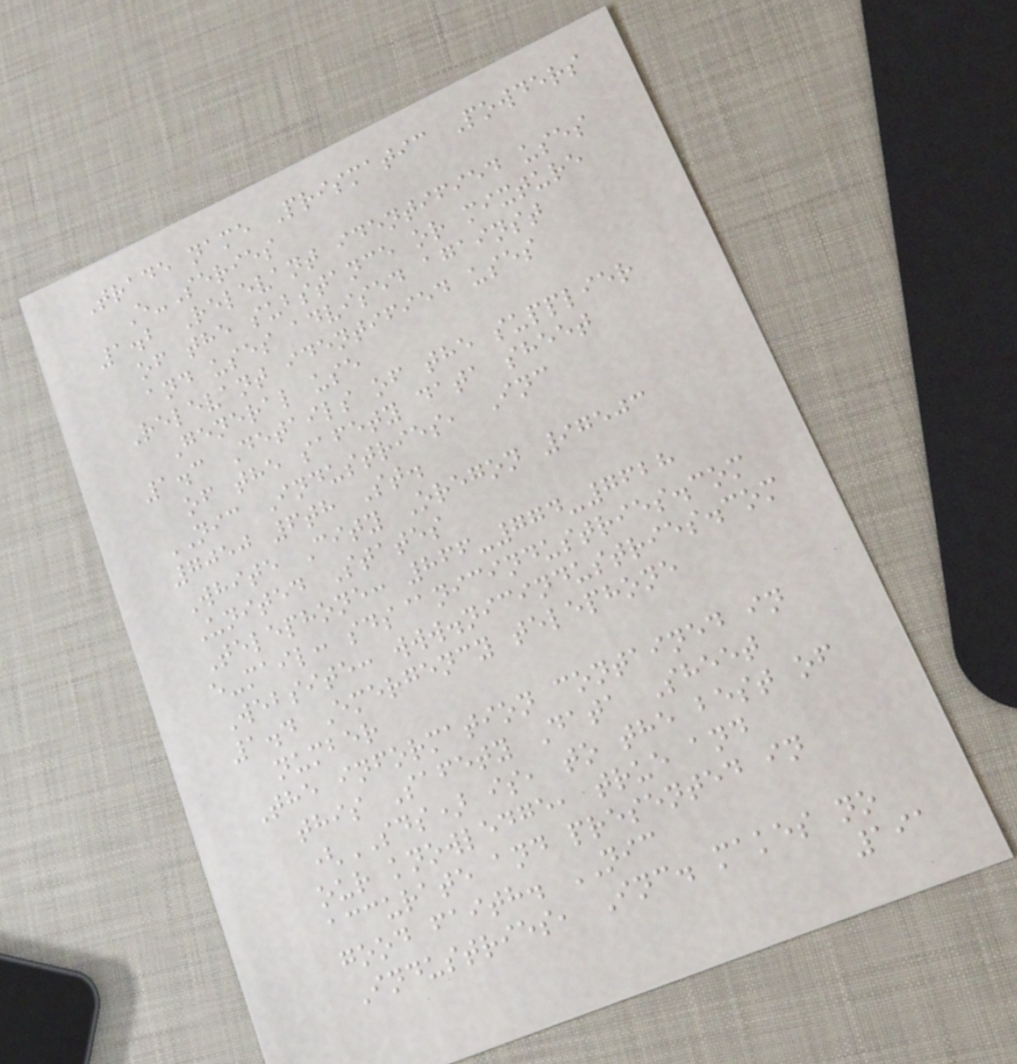Trade name Prismatic Powders
E-Series
1.2 Relevant identified uses
of the substance or mixture
and uses advised against
Relevant identified uses
General use
1.3 Details of the supplier
of the safety data sheet
NIC Industries, Inc
7050 6th St.
White City Oregon 97503
United States
Telephone: 866-774-7628
e-mail: sds@nicindustries.com
Website: www.nicindustries.com
1.4 Emergency telephone
number
The information contained in
this Safety Data Sheet
(SDS) is, to the best of
our knowledge, true and
accurate and presented in
good faith. NIC
Industries, Inc. makes no
191
